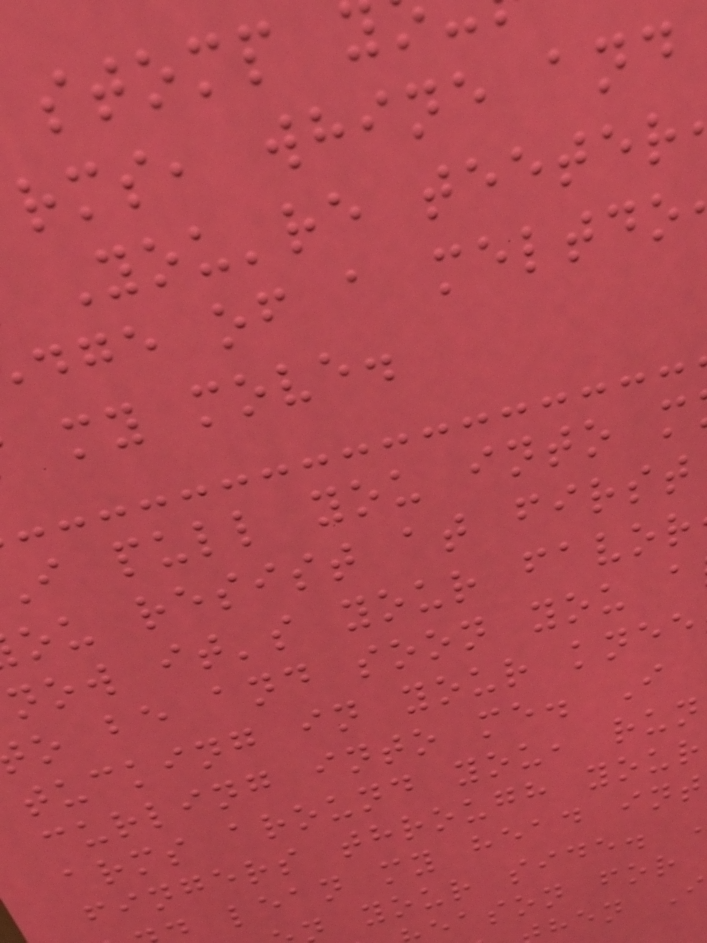rms, whine and
You're teeter
dge of a meltdo
my move.
i pull you into m
ou resist at first
now it's your favor
o be and soon you a
tucking in your knee
curling into me. I
arms around you, run
fingers through your
lean my head int
your side.
eason for
